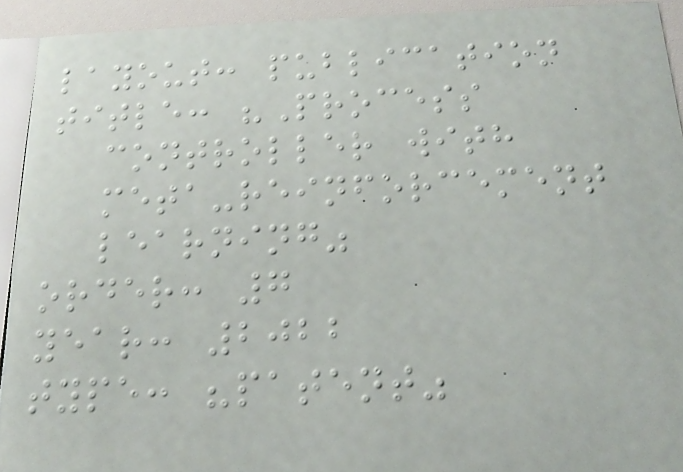layout: publication
title: "Process
controller with
meta-reinforcement
learning"
order: 7
year: 2022
type: "patent"
